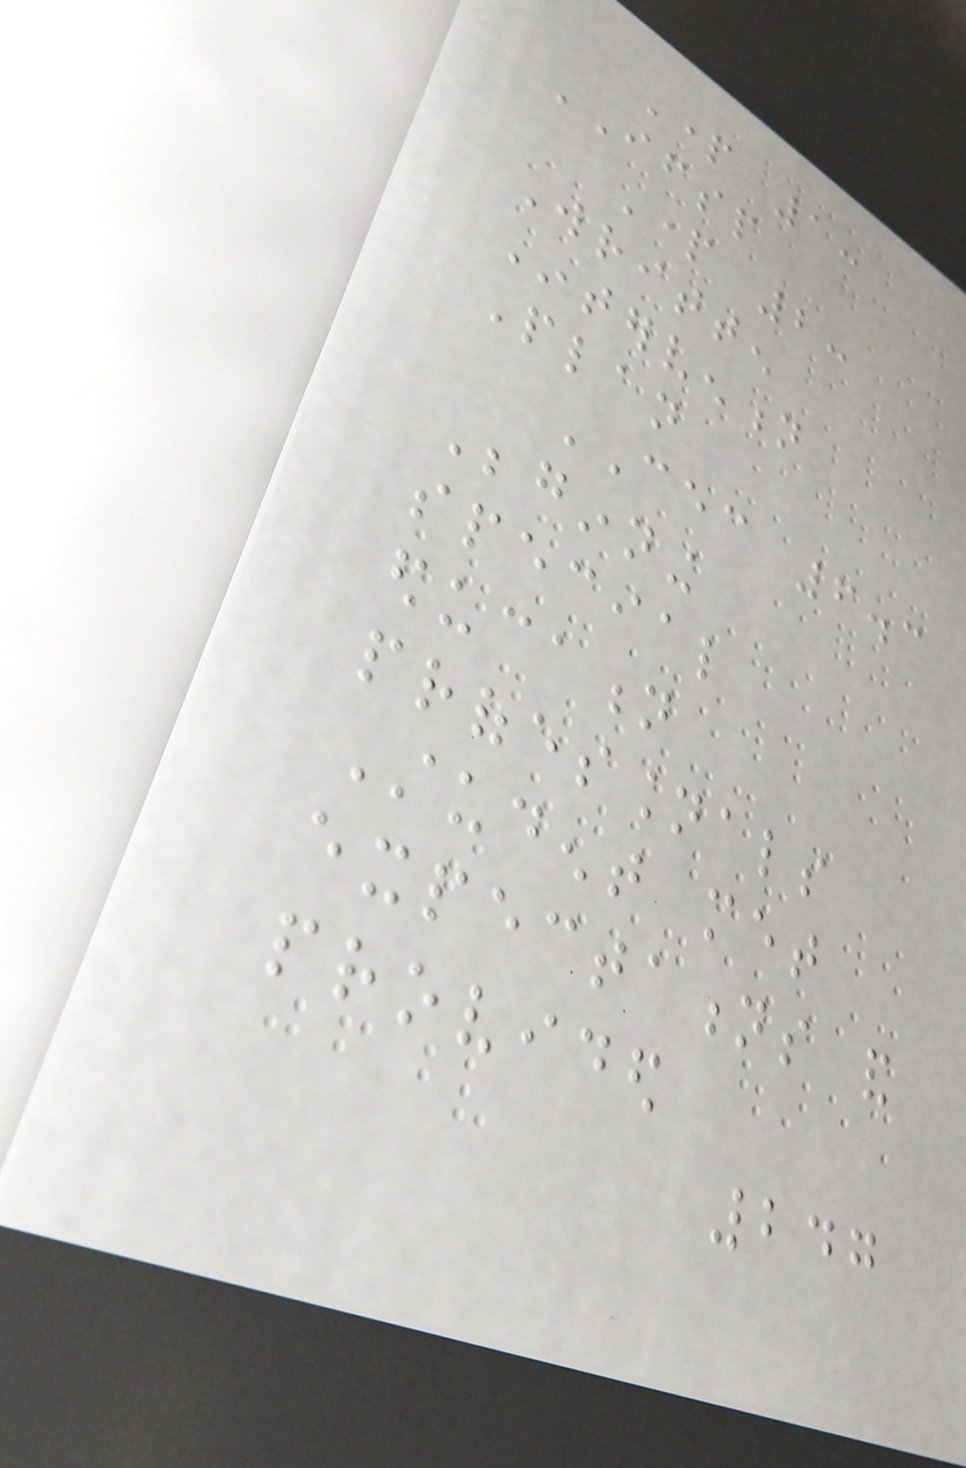Part 1:
IFSP
Part 2:
Written
Intervention
Plan
CEC 6.3
Beginning
special
education
professionals
Student met
expectations and
provided
247
